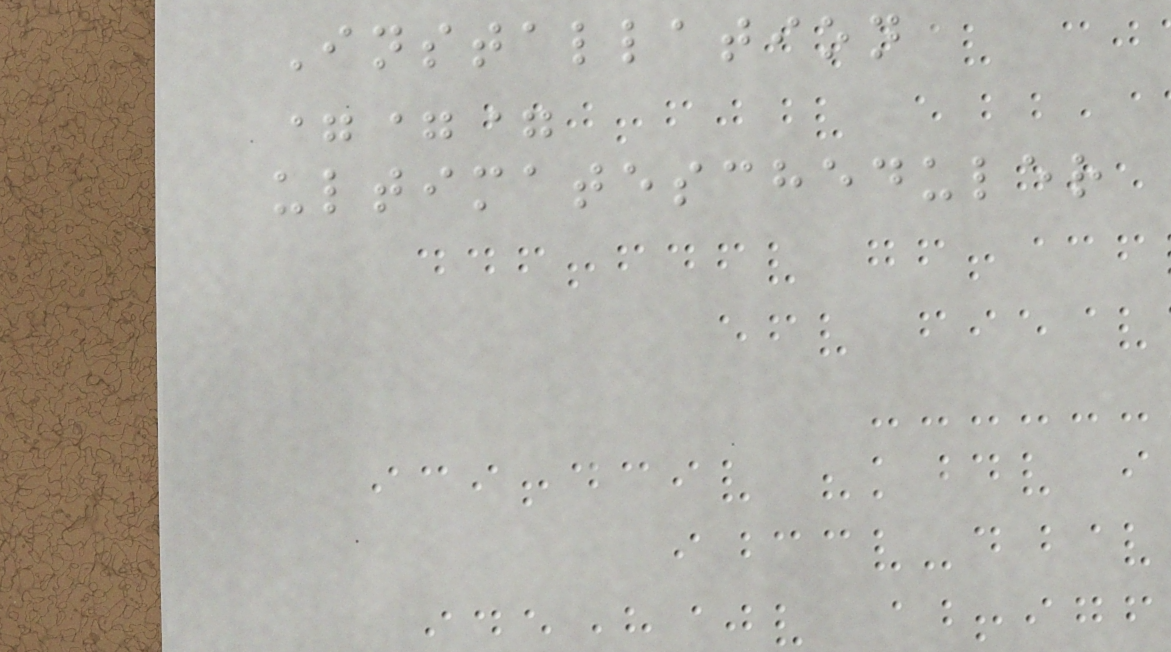Installation
===
ultimatescheduler
